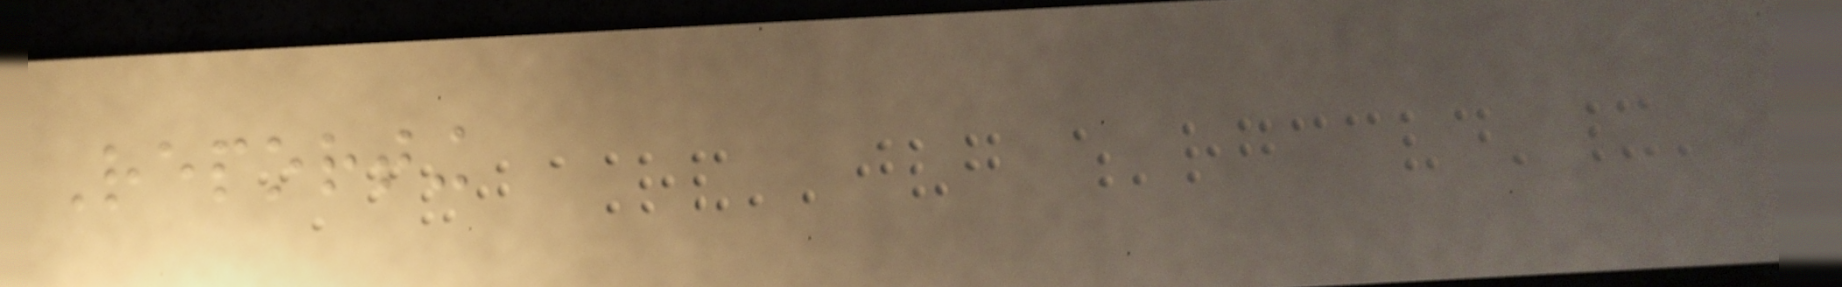Reporting
